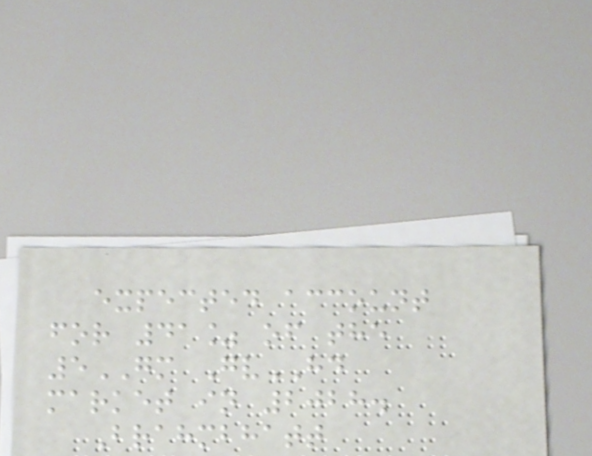expected account
for 41% of the
5GM GvHD
market in 2028.
Brahmbhatt
